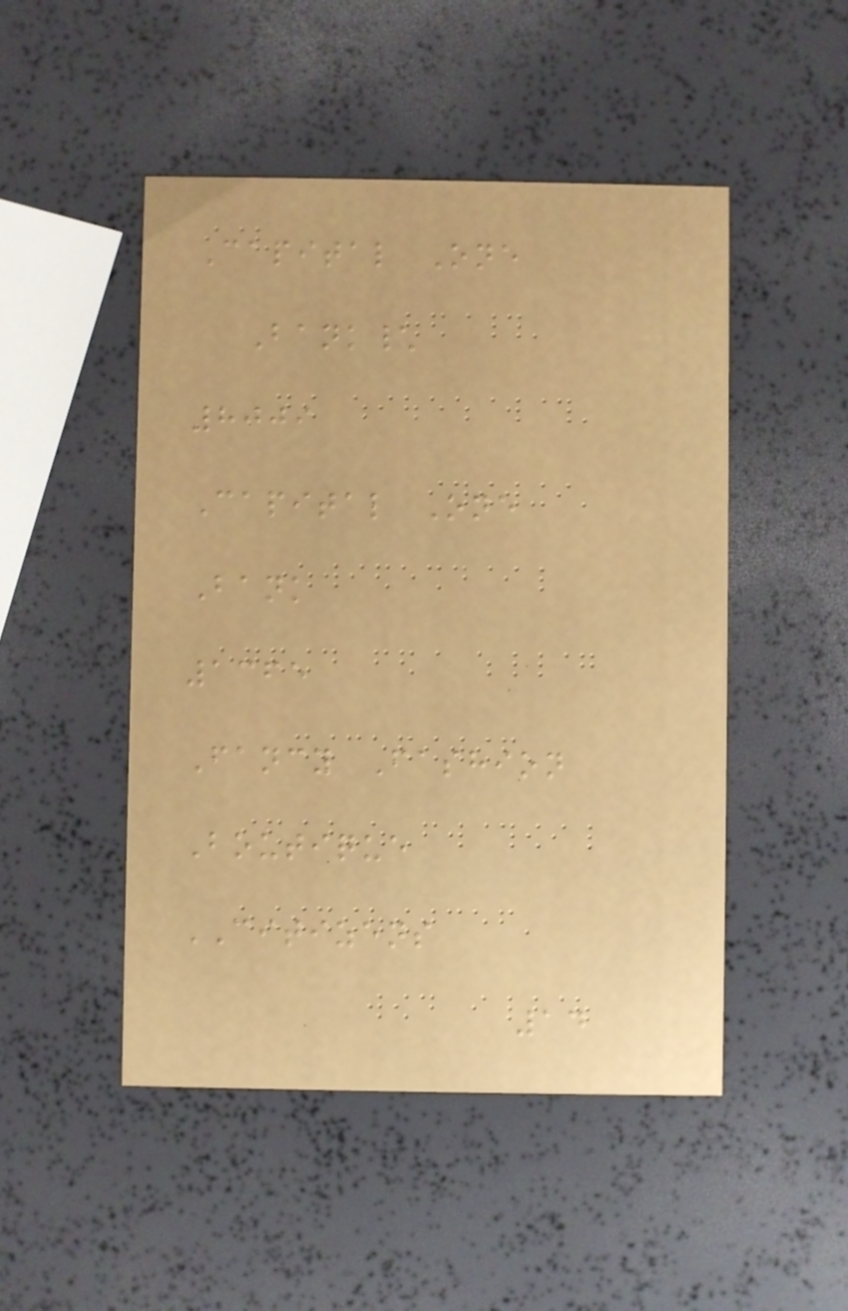Capital One
Bank\
8009
Capital One
Bank
1365
Fancy Fashion
Boutique
CITIZENS
14
